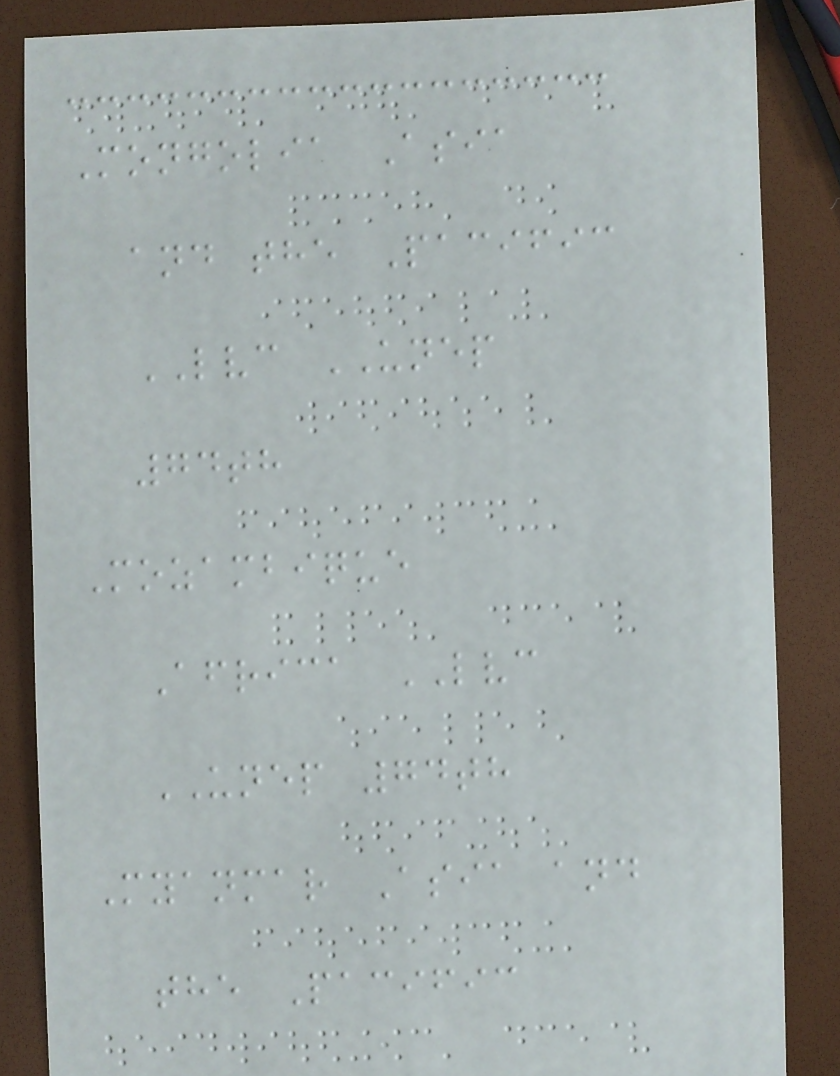Mongolia Asia
and the Pacific
LVC UNEP
74th
Mozambique
Africa LVC
UNEP 74th
Myanmar Asia and
the Pacific
